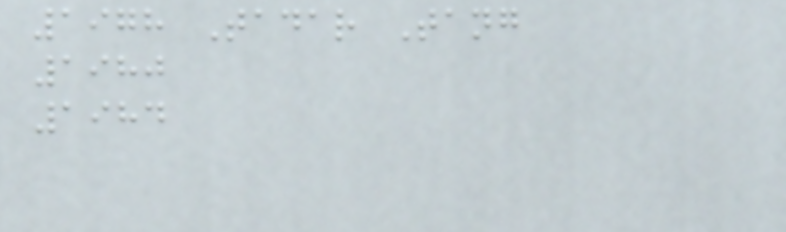1978 Tadar Tang
1980
1984
